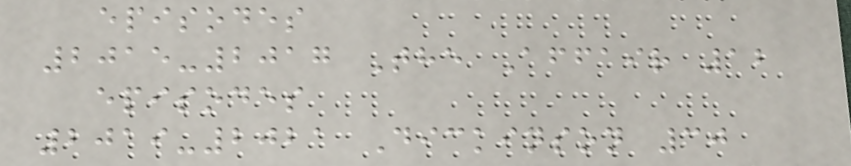episodes
2015-2017 The Affair 12
episodes
2019-2021 Dickinson 30
